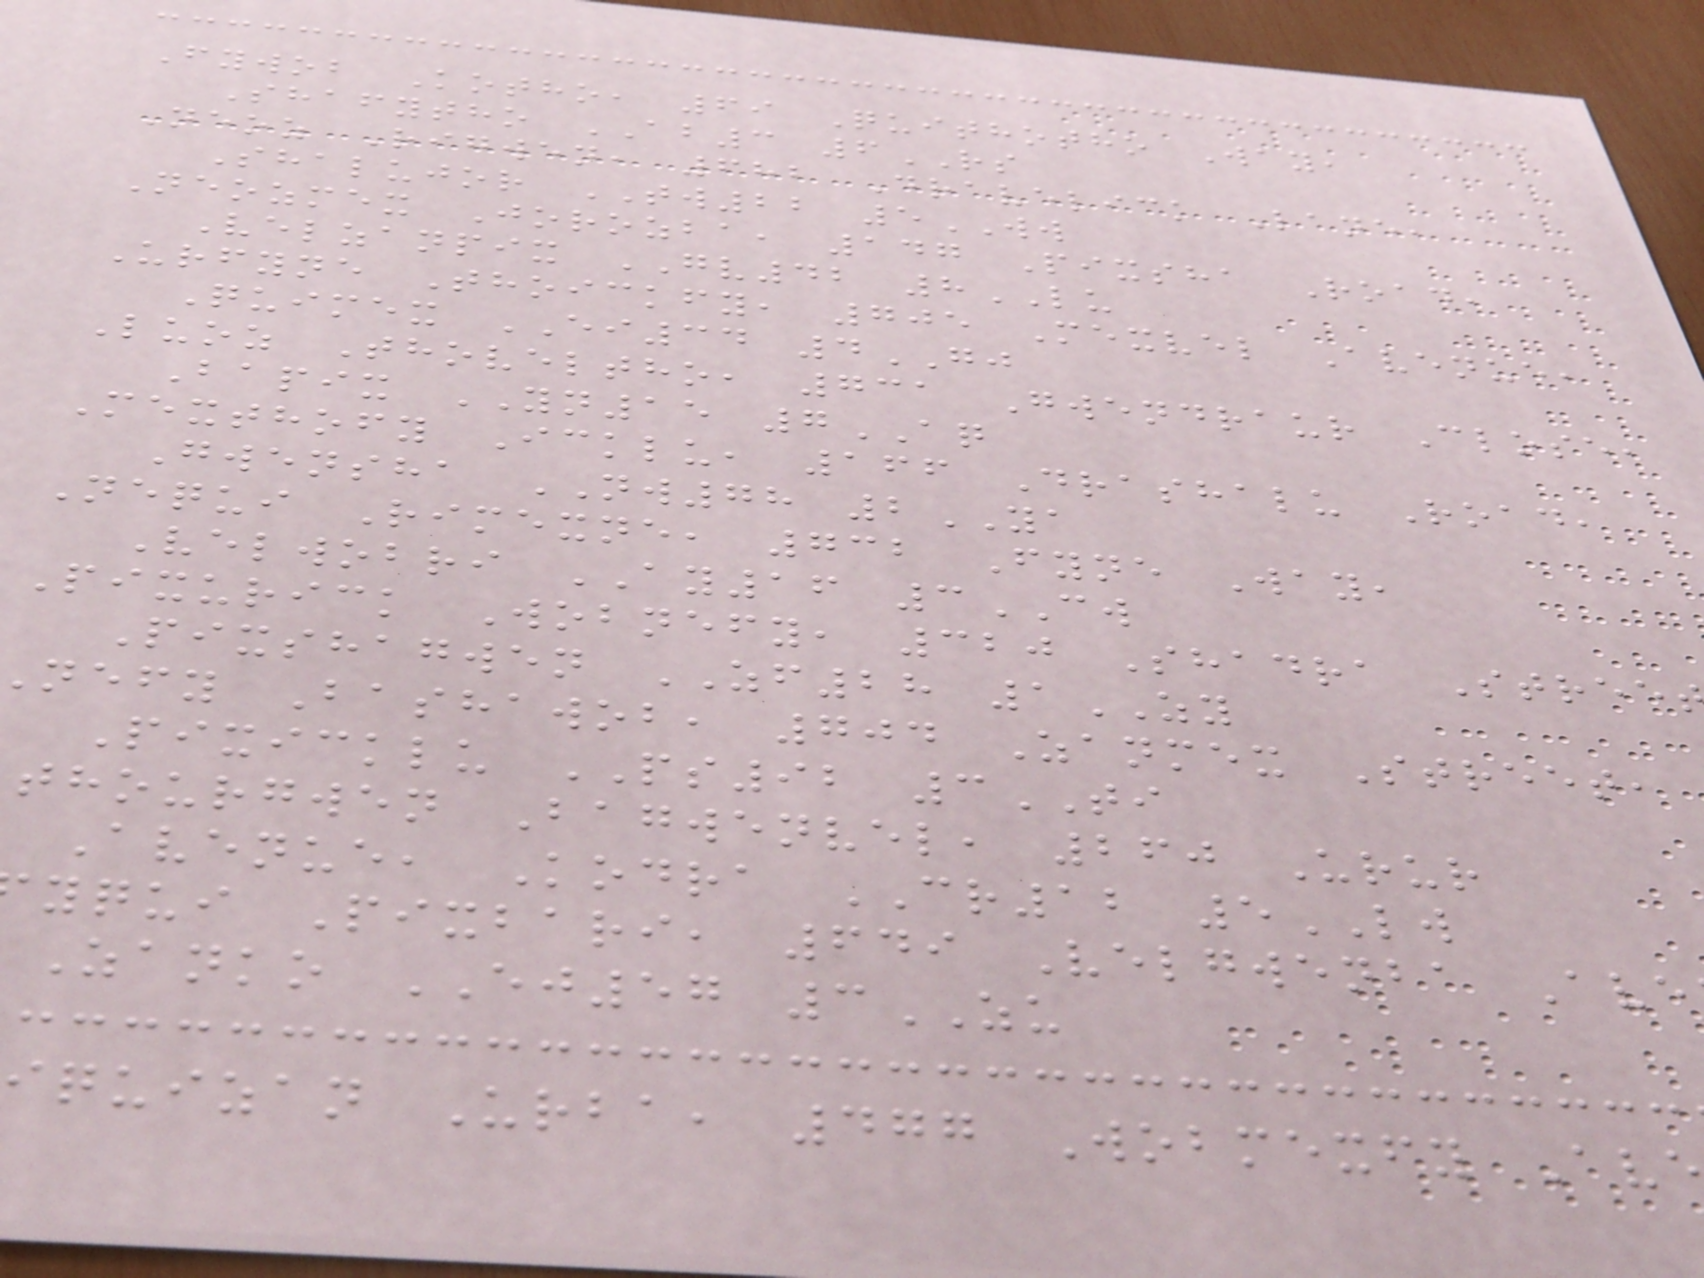Fywob Kotho, 69 Quithotho Way,
Shafytho AB3 6RS
Neoz Rigwen, 682 Dravelick Lane,
Shalujor TW22 5WW
Neozmex Jorozba, 147 Pixsha Road,
Velzanpix GV42 8LU
Urfyne Thoickfy, 705 Mexvel Avenue,
Quimex EI34 4GJ
Luoz Thoveltho, 731 Gwendraur Close,
Bapix YN15 7AQ
Mexthofy Icklu, 166 Drashalu Road,
Gwensha NW78 2YA
Nequi Rimexne, 732 Fyne Way,
Velwobri AY16 3CW
Pixurick Wobnefy, 320 Shadra Stree
Pixshagwen ZF28 1ZY
nefy Bashawob, 704 Zanmex Street,
Pixicklu PS92 3TI
thourgwen Bagwenvel, 260 Urur
Avenue, Kodra CR12 5LW
yqui Pixbari, 649 Velgwenba Ave
Zanko EJ57 3ZU
iquizan Urba, 477 Wobmexfy Av
